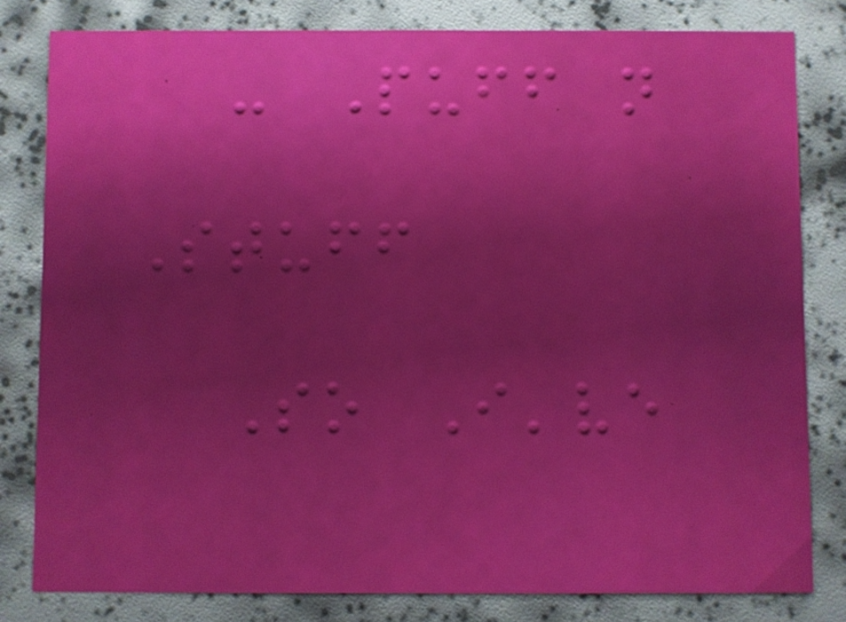- Puff n
Stuff
So I've
